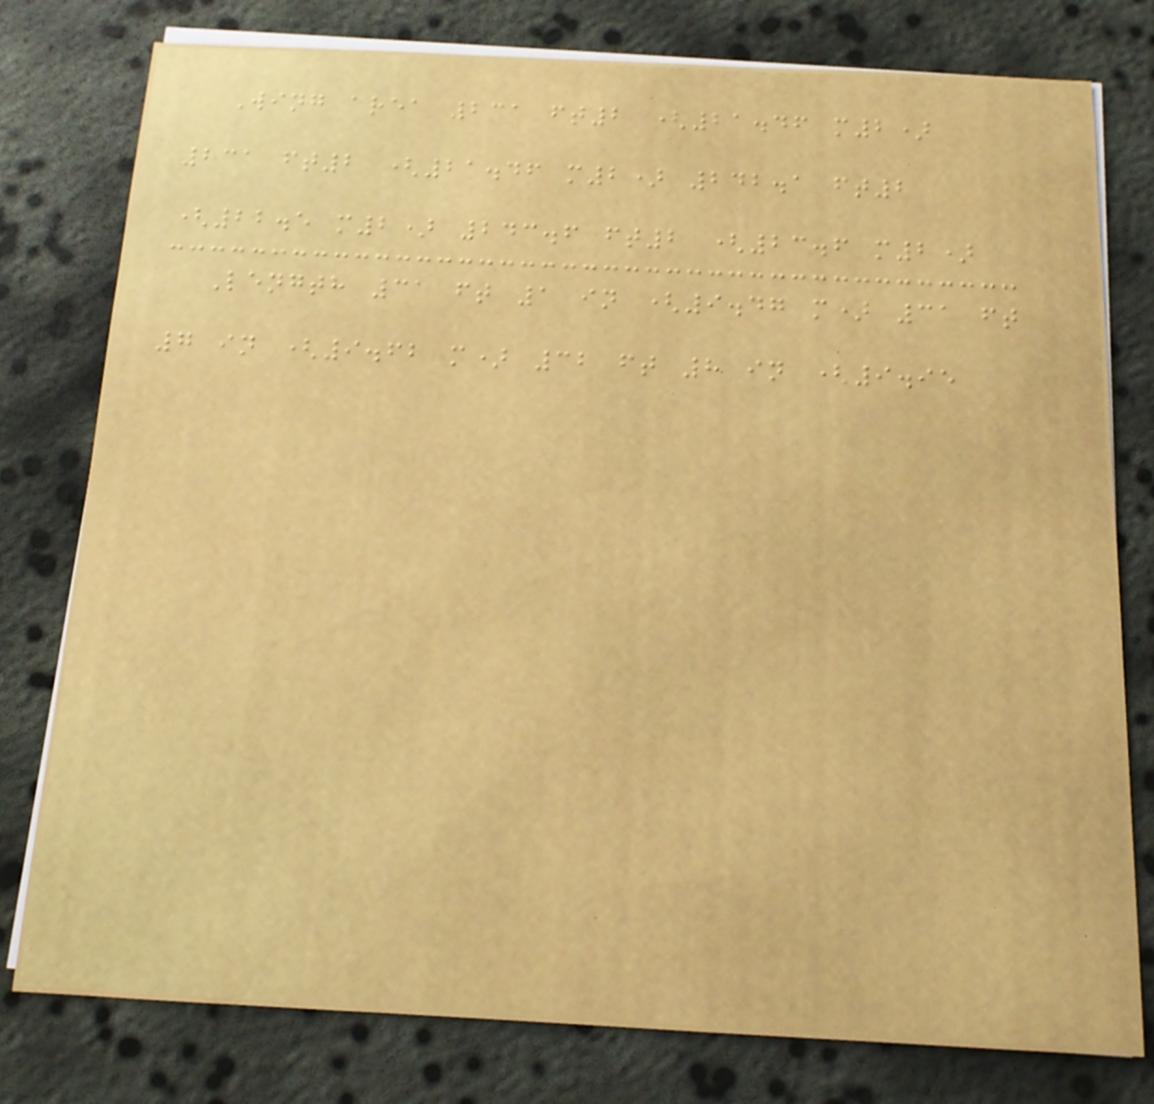Wing area 231 ft2 (21.46 m2)
231 ft2 (21.46 m2) 242.1 ft2
(22.5 m2) 243.6 ft2 (23.6 m2)
Length 31 ft 1 in (9.47 m) 31 ft
7 in (9.62 m) 32 ft 8 in (9.95
